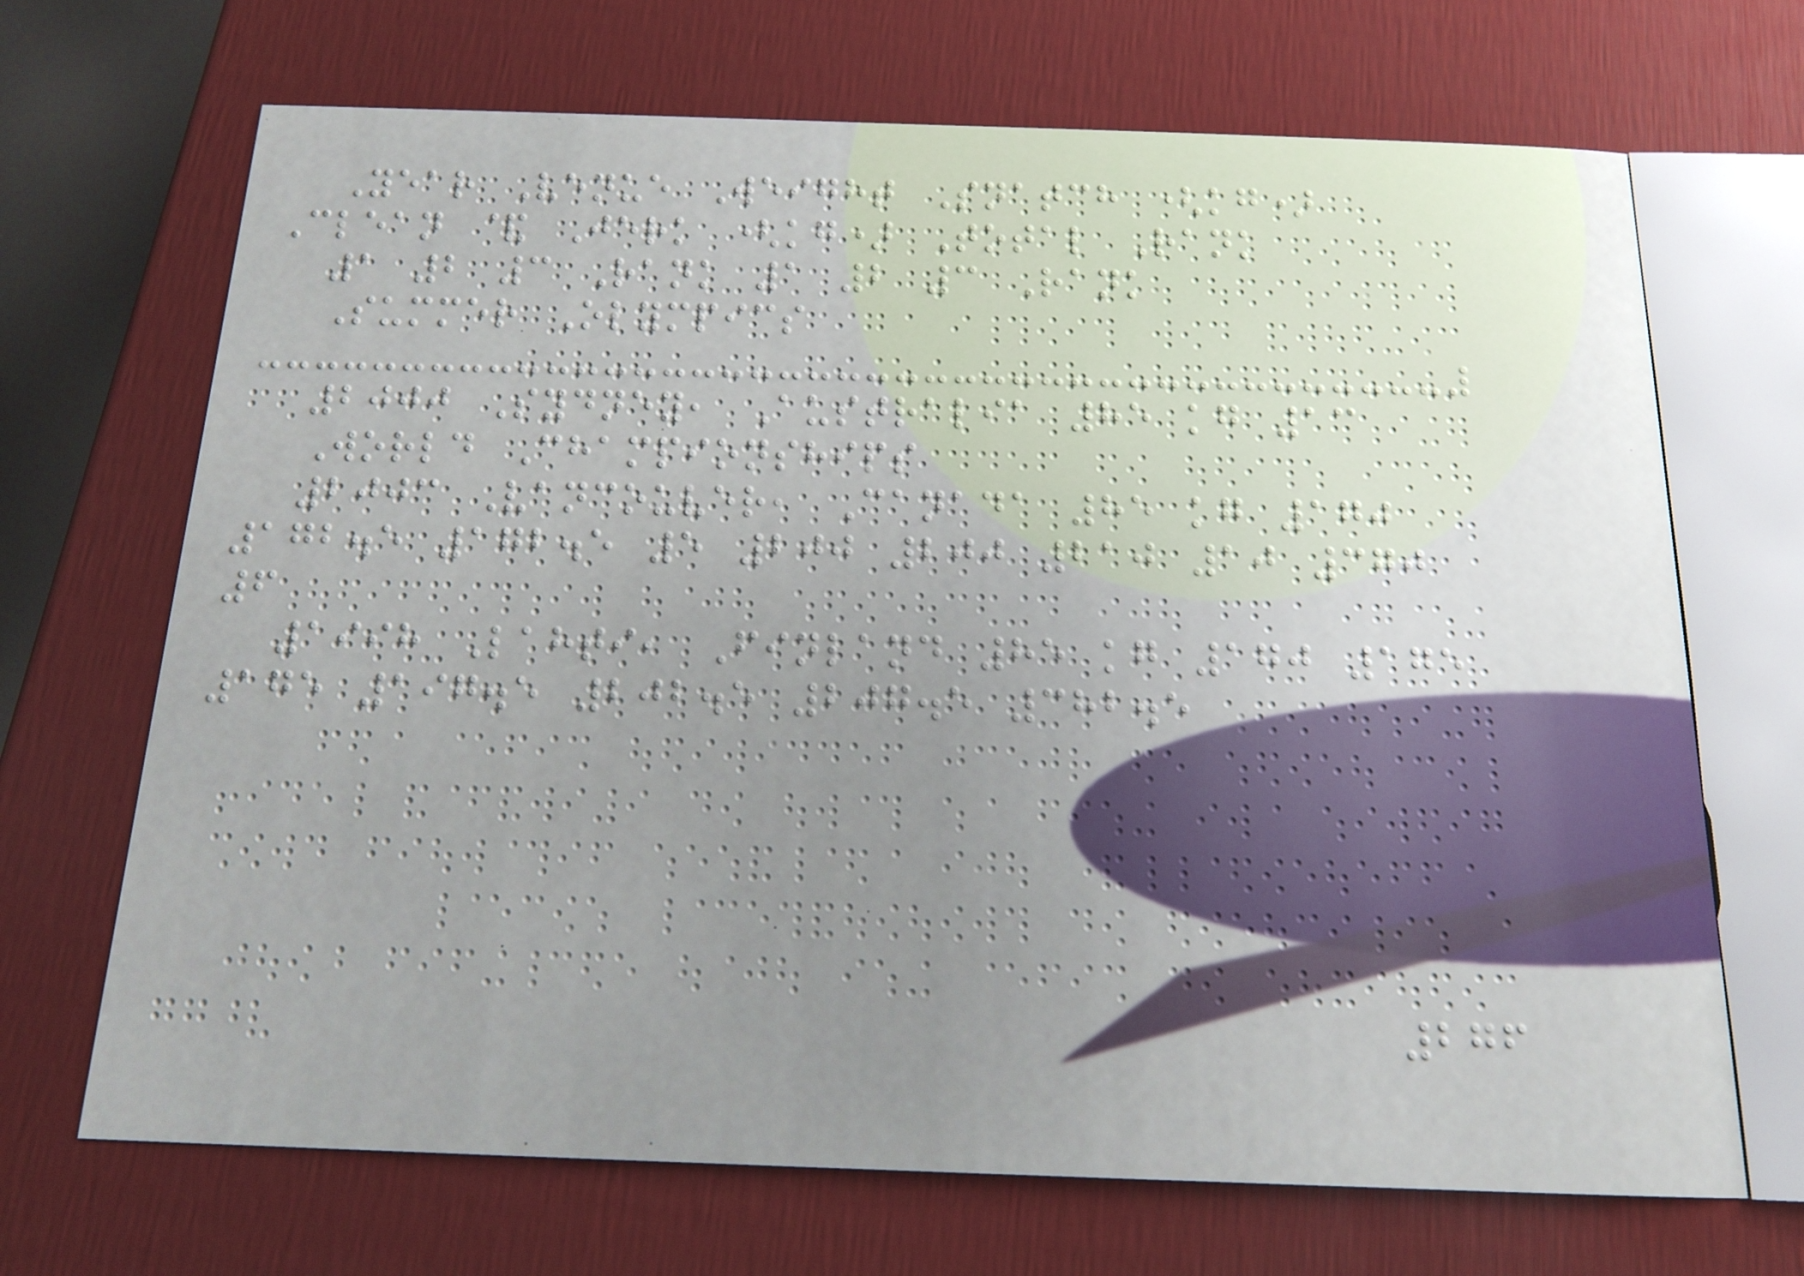Year Venue Weight Snatch (kg)
Clean & Jerk (kg) Total Rank
1 2 3 Rank 1 2 3 Rank
Summer Olympics
2000 Sydney, Australia 85 kg 13
World Championships
2003 Vancouver, Canada 85 kg 170
172.5 172.5 5 200 200 210 10 370
6
1998 Lahti, Finland 85 kg 170 175
175 197.5 202.5 207.5 382.5
276
